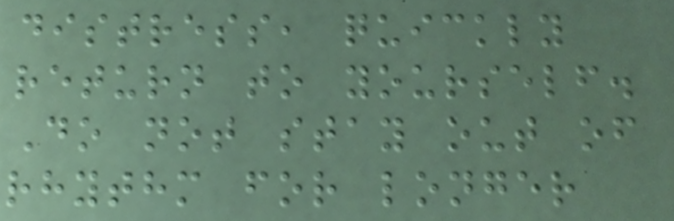distress, quickly
return to yourself.
Do not stay out of
rhythm for longer
